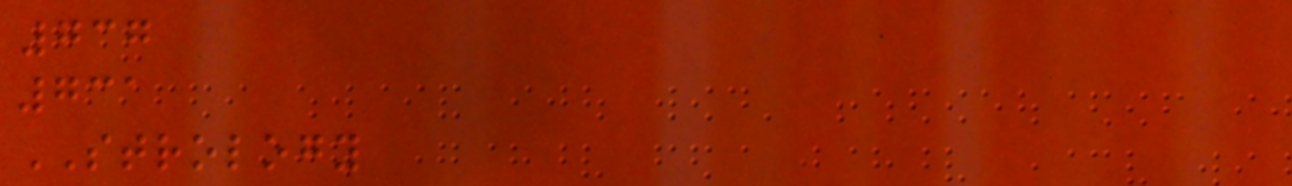737
731
STROLOGY
